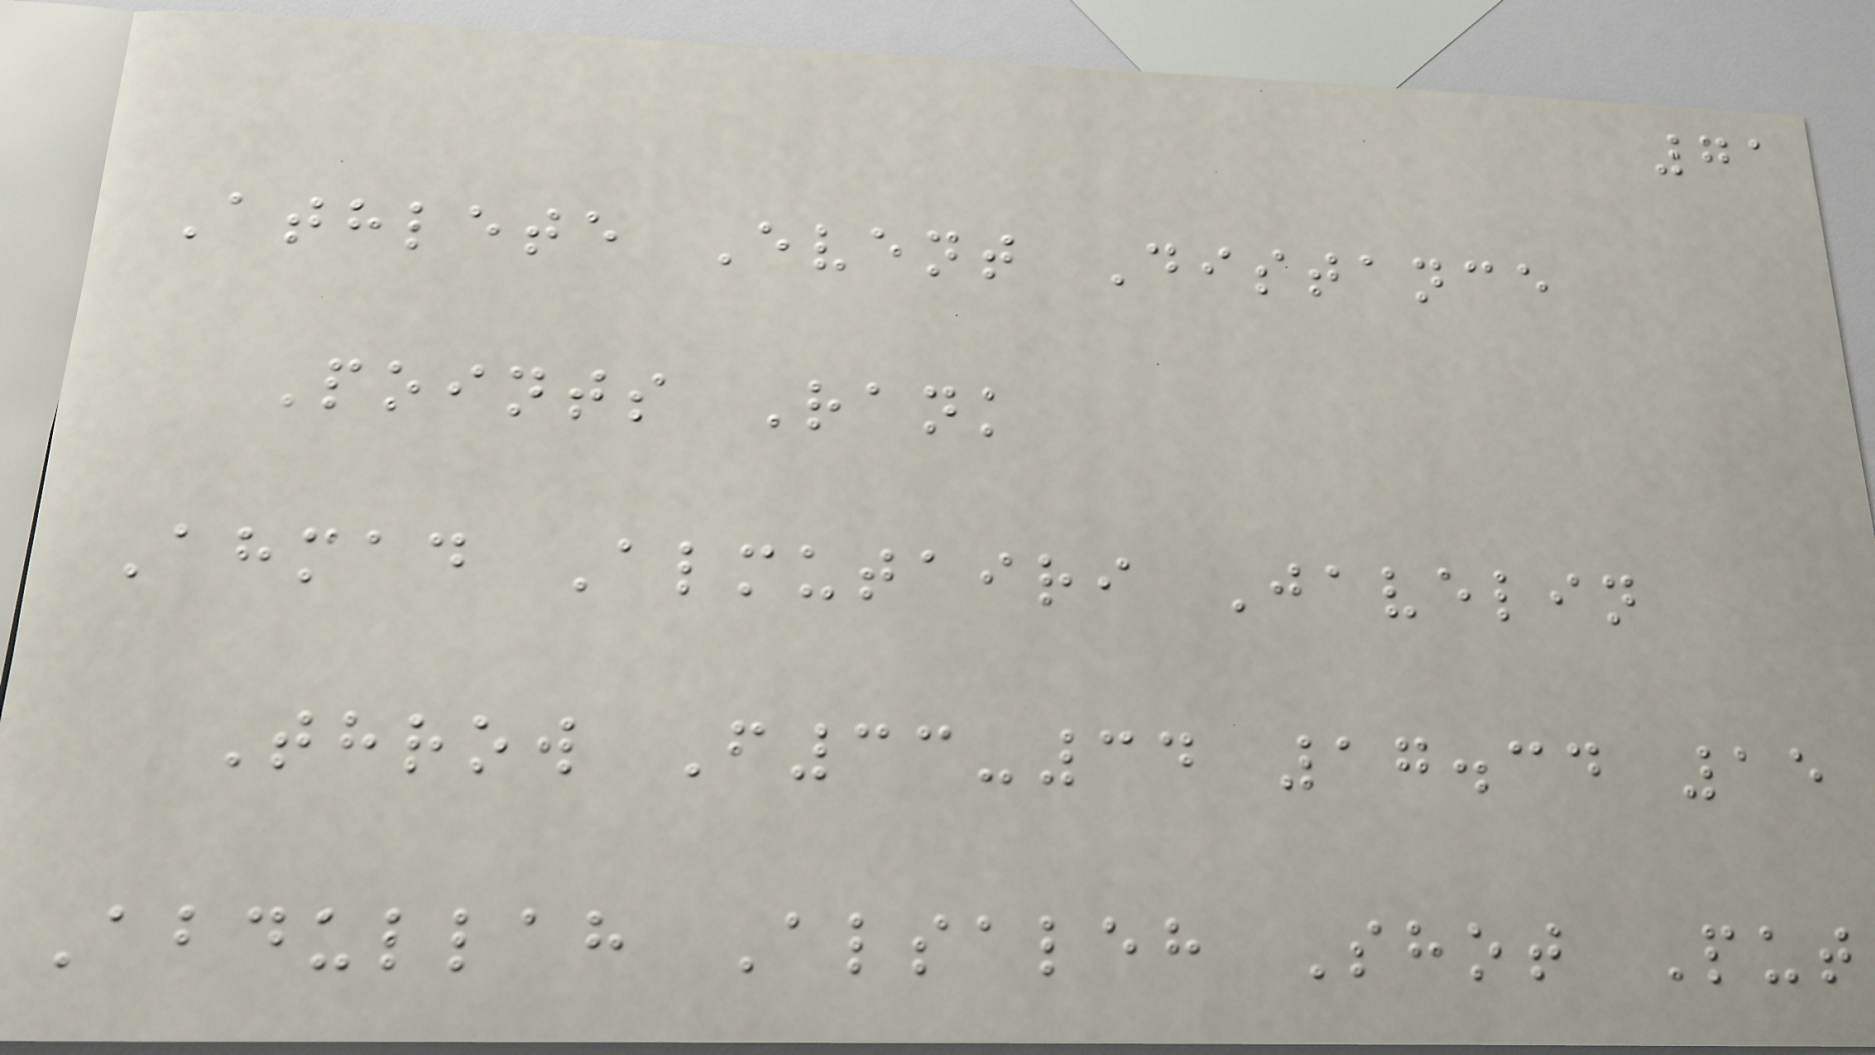71
Athlete Event Distance
Points Rank
Ahmad Almutairi Javelin
Throw F33-34 17.34 15
Abdullah Alsaleh Shot Put
